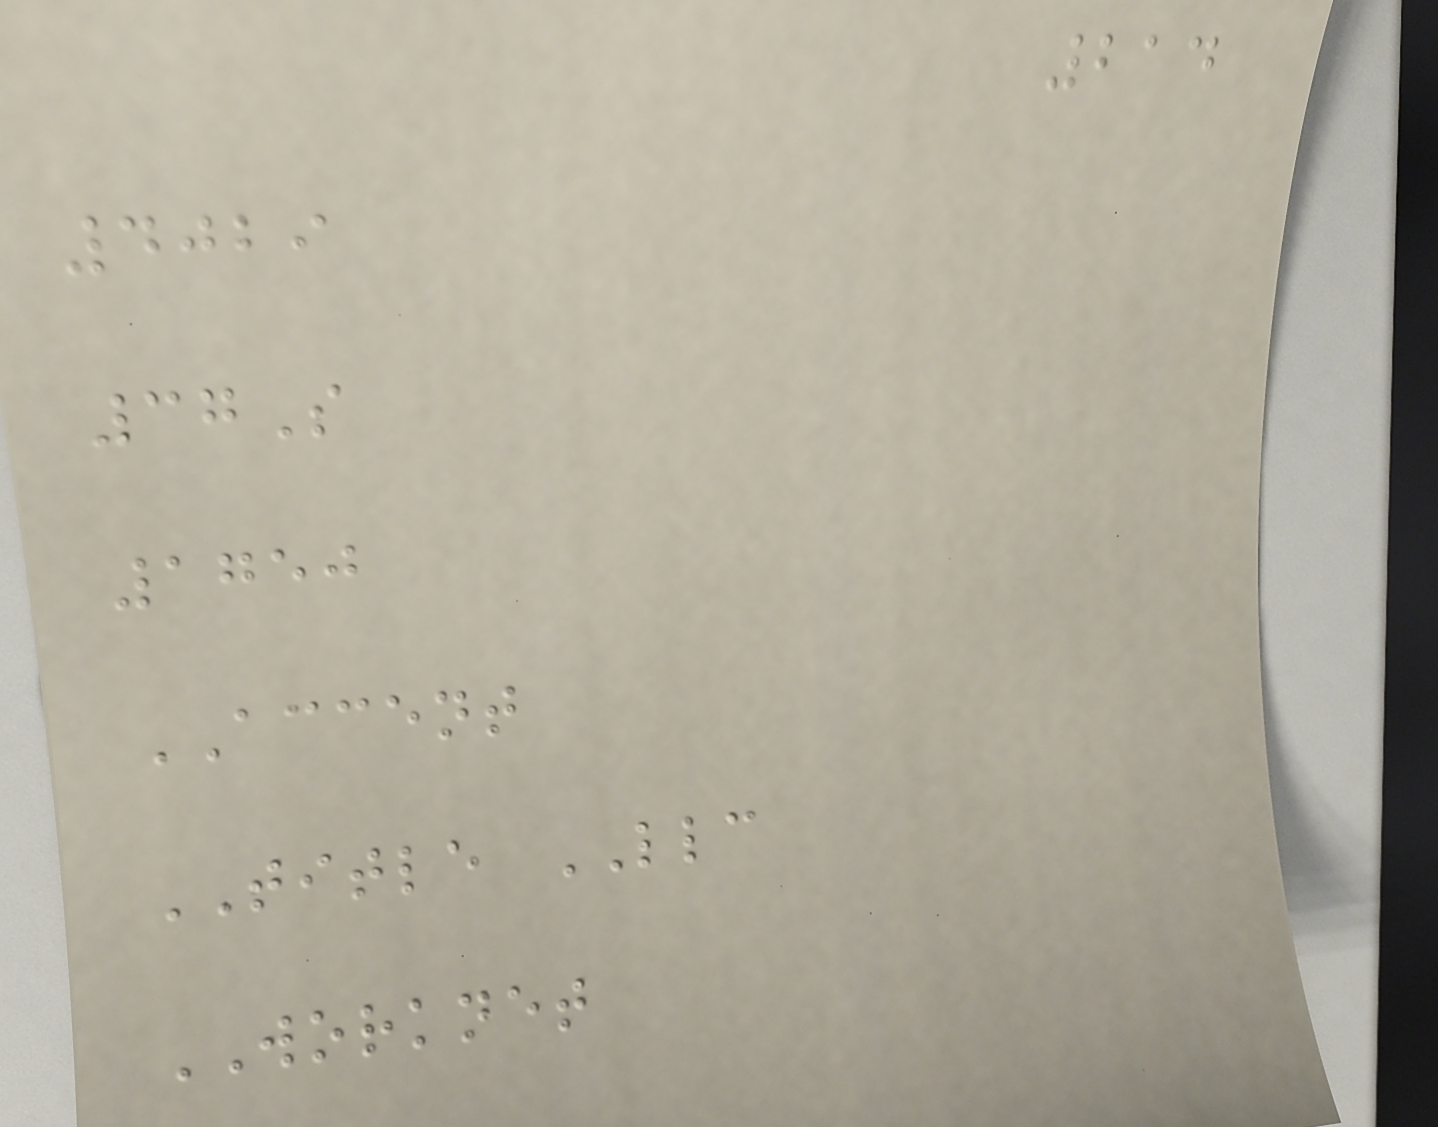214
4029
37S
1750
ACCENT
TITLE LLC
WORKNET
